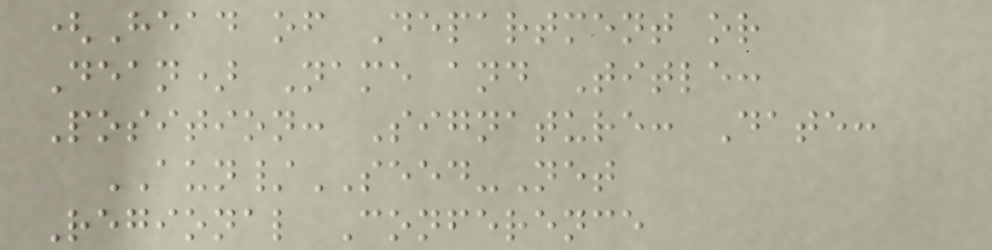(Head of Department or
Dean) Name and Title:
Position: Signature: Date:
AUN/SEED-Net
Regional Conference
